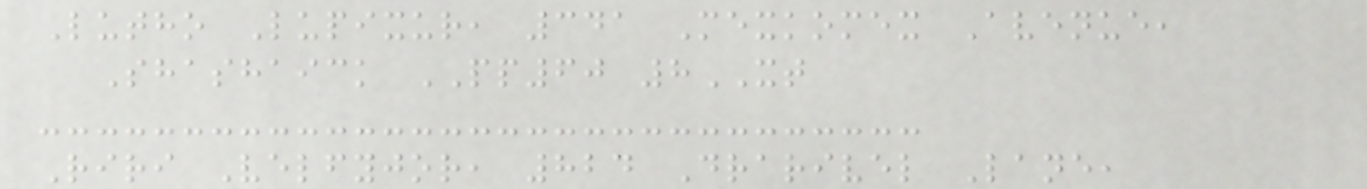Lutho Lupixur, 341 Mexkomex Avenue,
Shashaick PP60 8XT
Riri Velfyjor, 824 Drarivel Lane,
